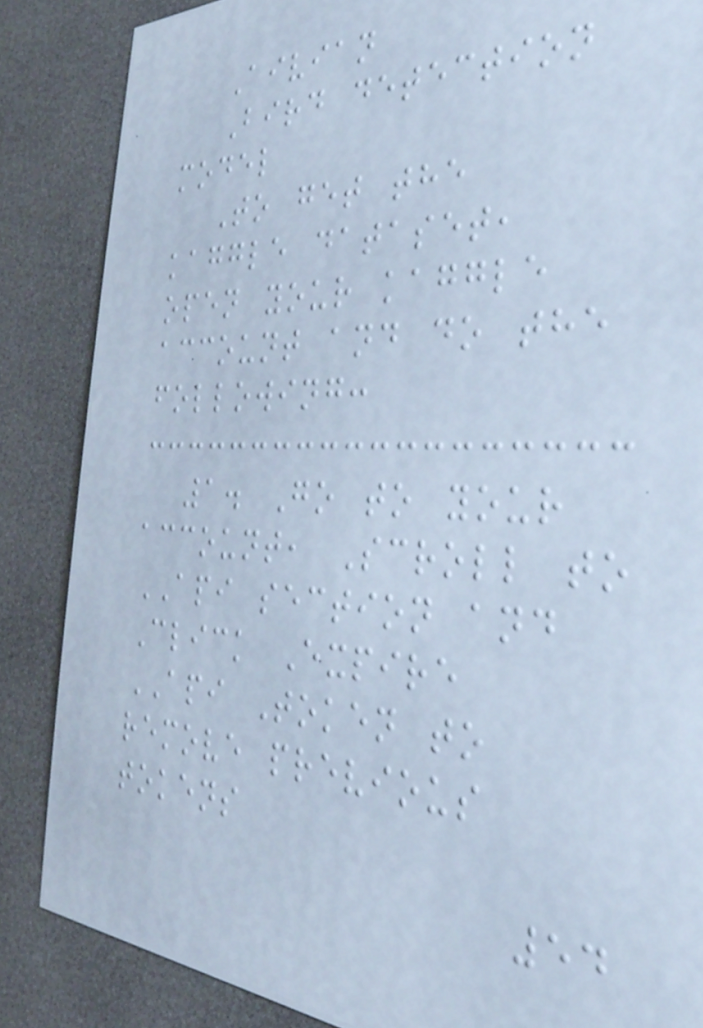Aivian
Bird detection
model
To get the
kaggle dataset,
open your kaggle
account and do the
following:
1. Go to your
account, Scroll to
API section and
Click Expire
API Token to
remove previous
tokens
54
